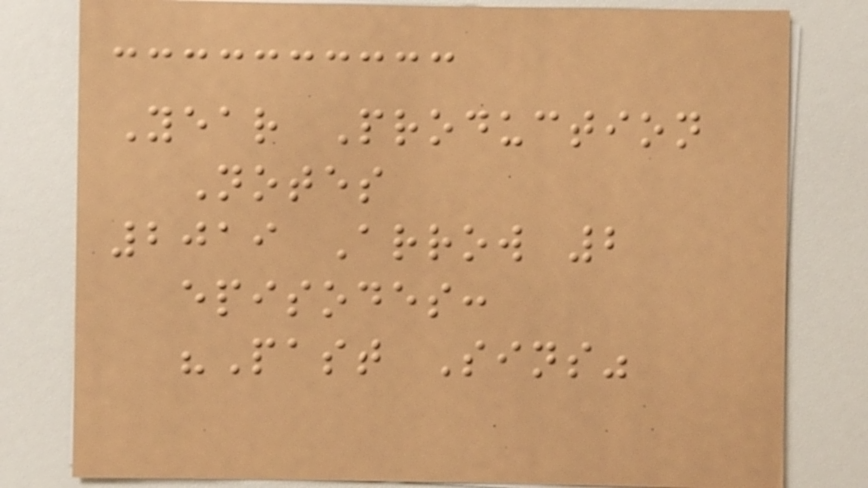Year Production
Notes
2019 Arrow 2
episodes:
"Past Sins"
